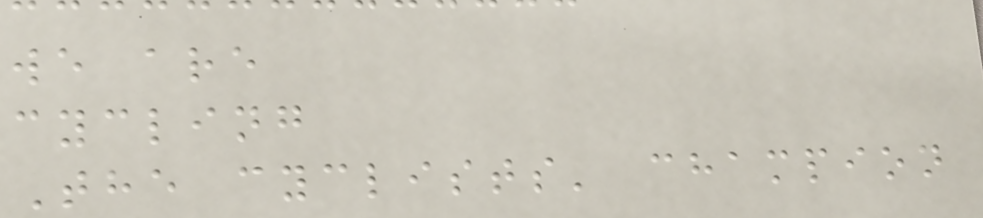we are
cycling
The cyclists' champion
